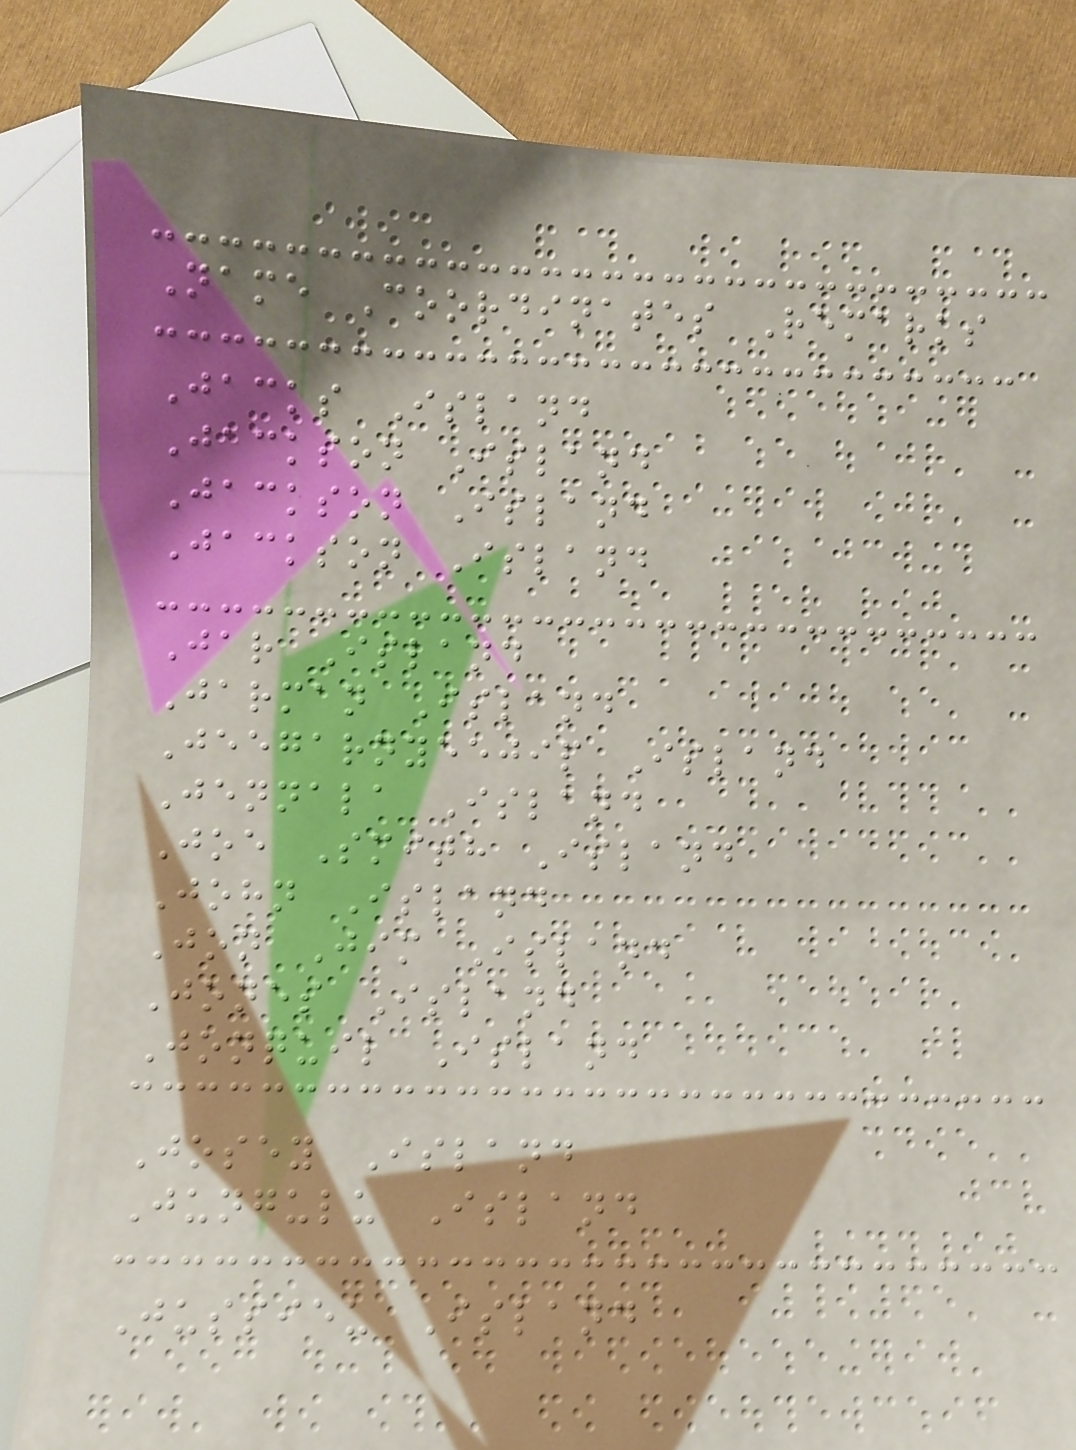Name Coordinates Remarks
Jacks Island
Jackson Island
Jackson Island
Jackson Island
Jar Island
Jarman Island
Jeegarnyeejip Island
Jennala Island
Joe Smith Island
John Island
Jon Jim Island
Jones Island
Jonquil Island
Josey Island
Jungulu Island
Jussieu Island
